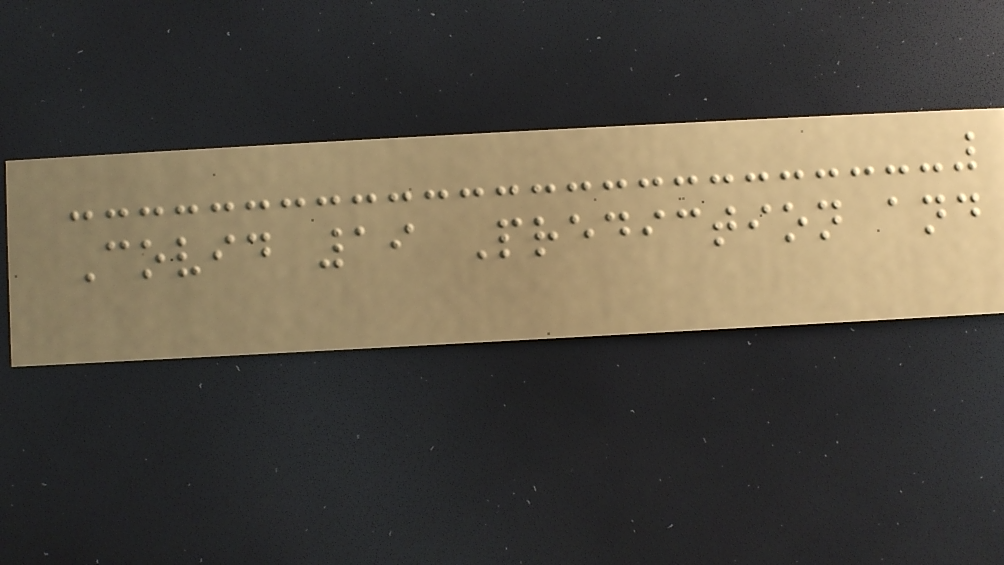Covid 19 Prediction and
